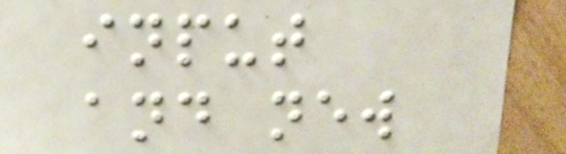input
and new
